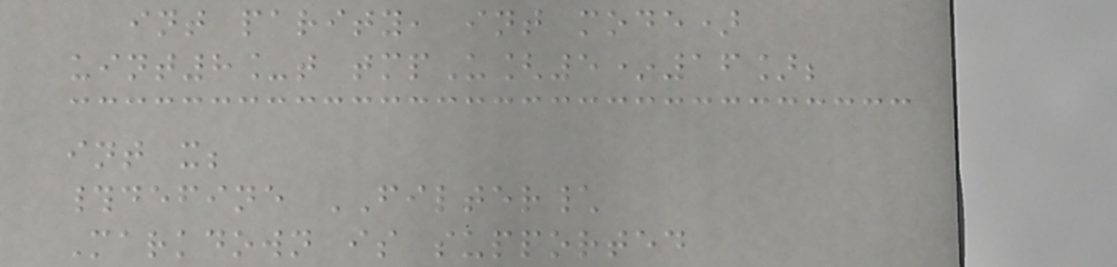int parity, int mode)
uint8_t tmpU[5*16];
int x;
#define FILTER\
Markdown is supported
